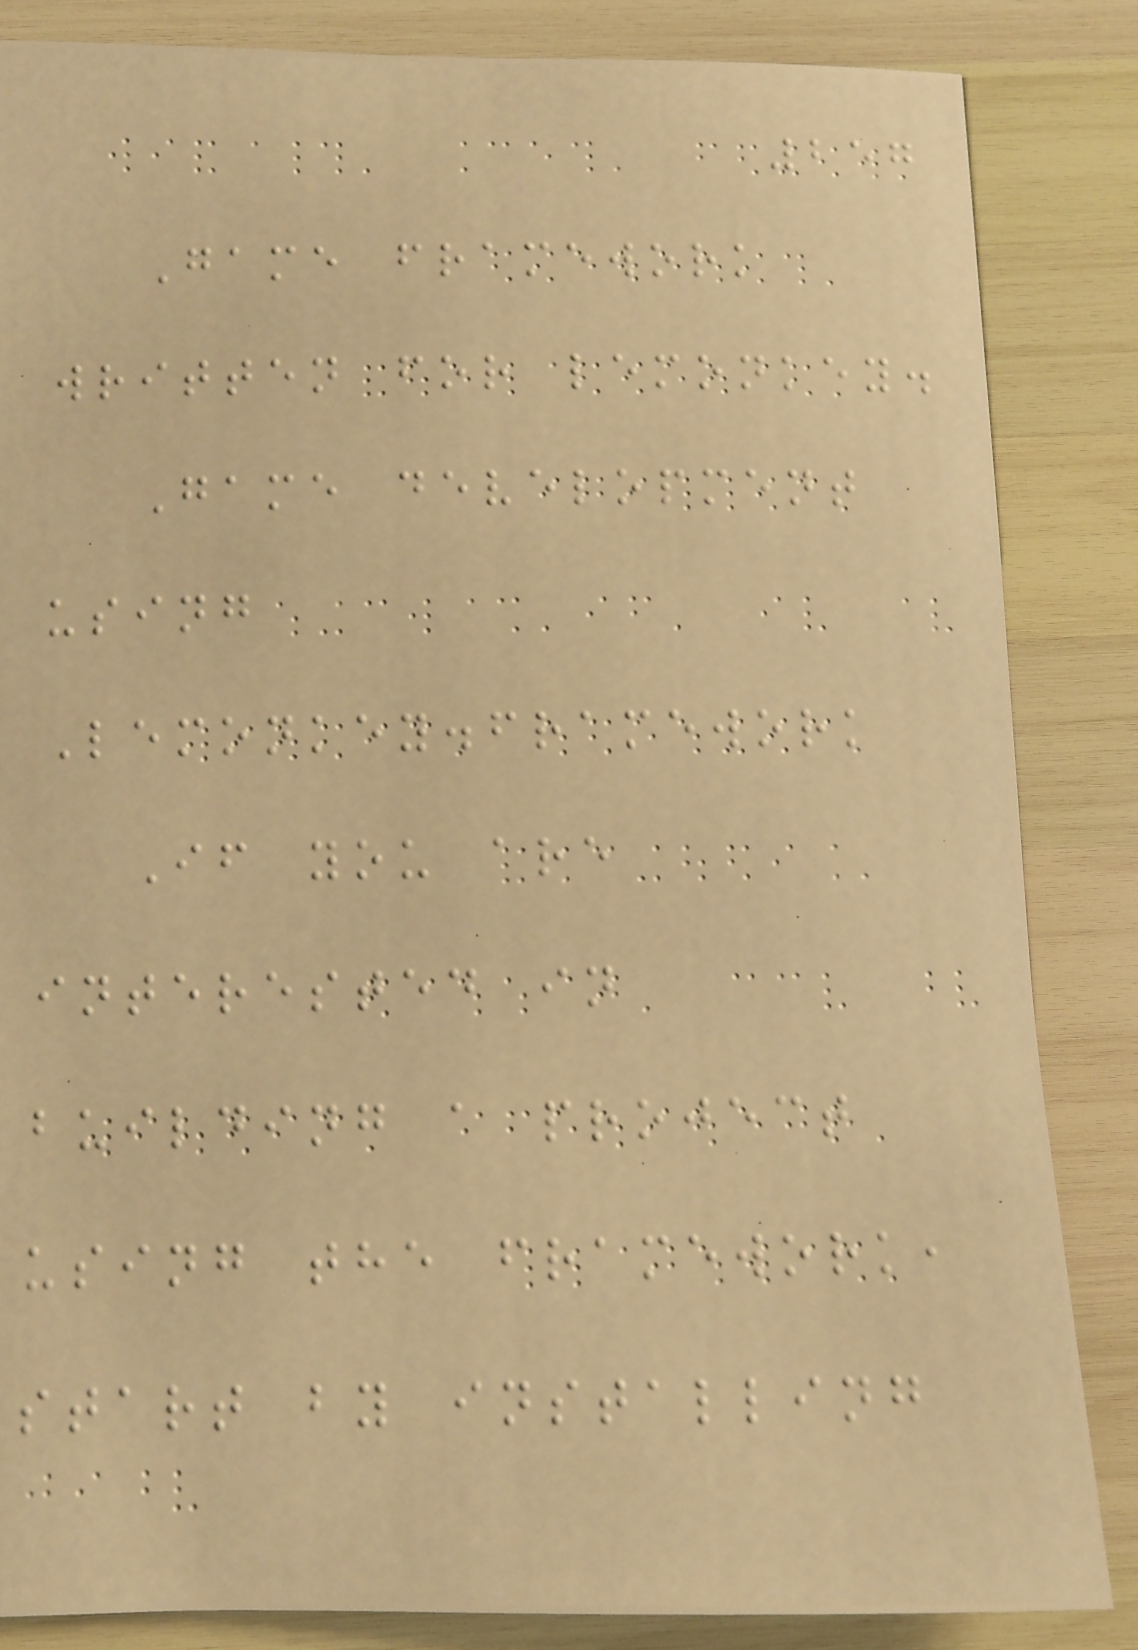257
Game framework
written for lemonkey.
Game development
using
Lemonkey.framework
If you are
interested in
building a project
using the framework,
start by installing
